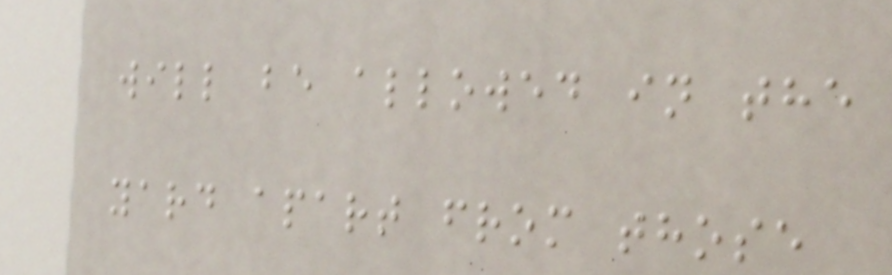will be allowed in the
yard apart from those
